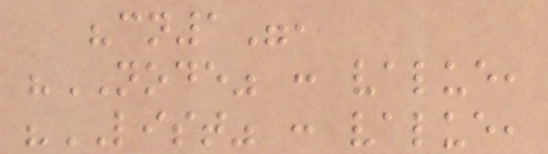"cn1",
"NODE" : value,
"LIST" : value,
